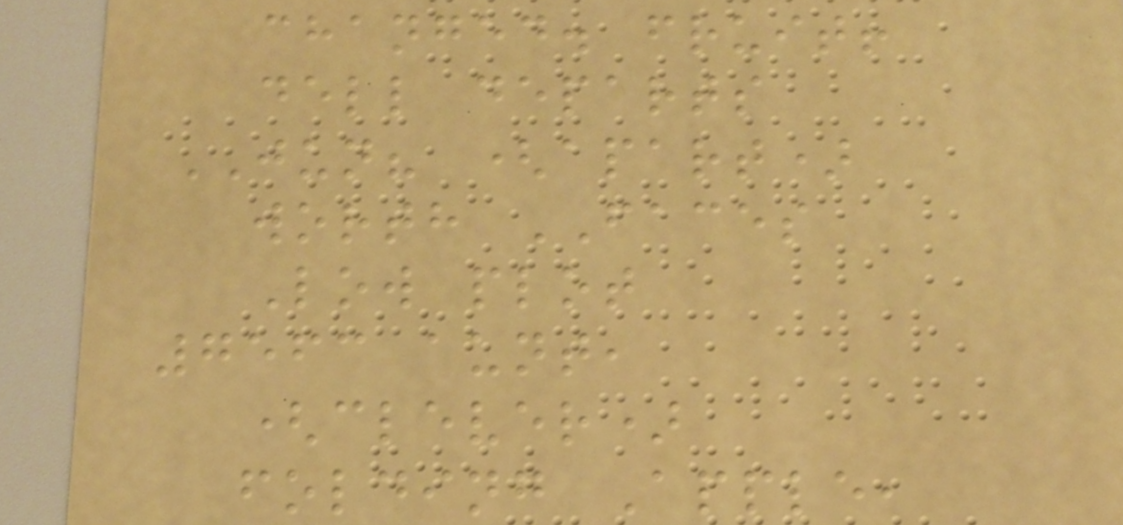changed. fruit!
dell departs
JUN? (apart)
worth FACES
Low plot
7563 aunt,
(clever)
folding Apple,
